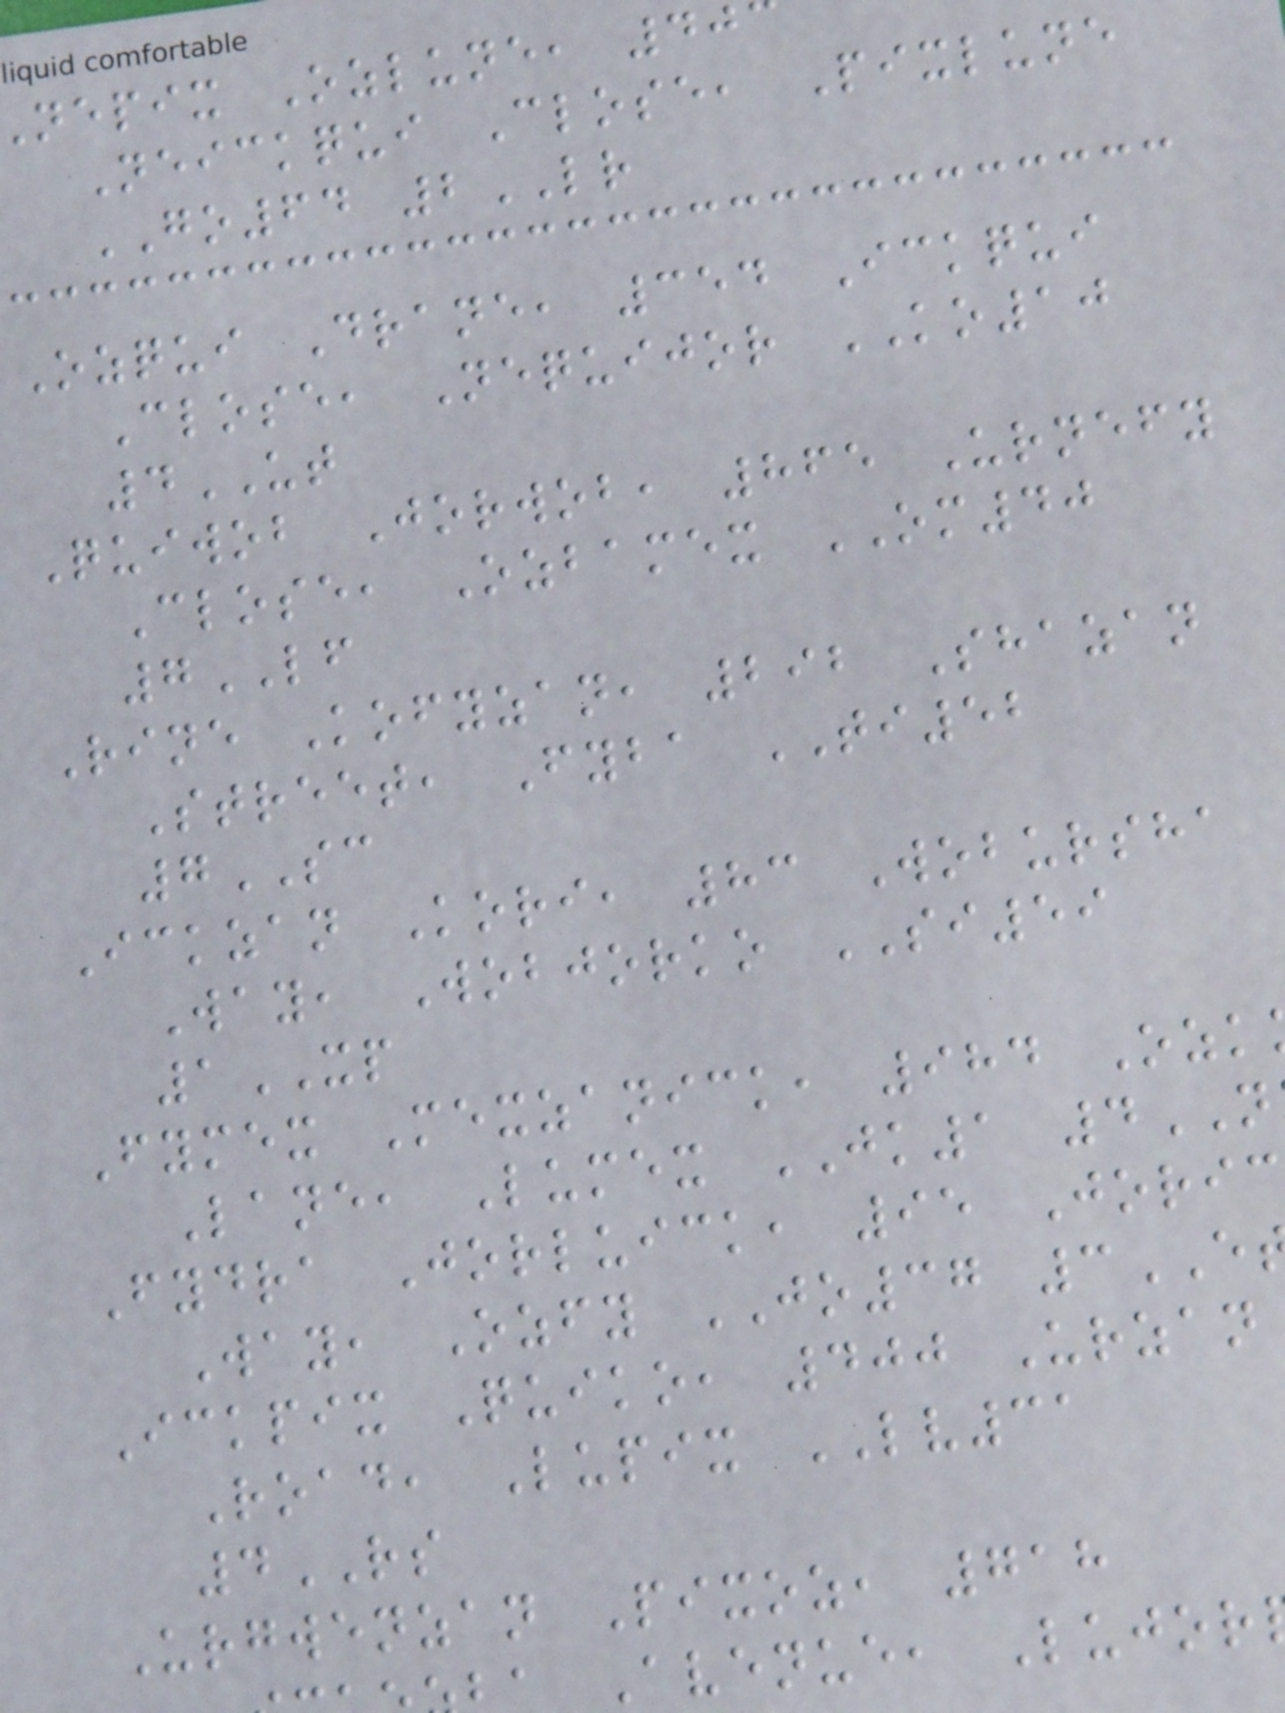nepix Ozlune, 40
Neickqui Close, Pixlune
GO64 2LR
Ozqui Drane, 354 Ickqui
Close, Nequijor KO10
4UT
Quiwob Jorwob, 865 Urnefy
Close, Ozbamex OM40
7LF
Rine Kofyzan, 292 Shazan
Street, Fyba TI52
7SC
Ickzan Kori, 83 Wobursha
Way, Wobjorko SI59
1XP
Fymex Mexzanick, 984 Ozk
Lane, Lumex JK1 4
Fydra Jorluick, 95 Joric
Way, Ozfy JO37 3
Ickpix Quiko, 400 Urzan
Road, Lupix LV31
4RS
Urgwenzan Pixoz, 718
Avenue, Lujor
